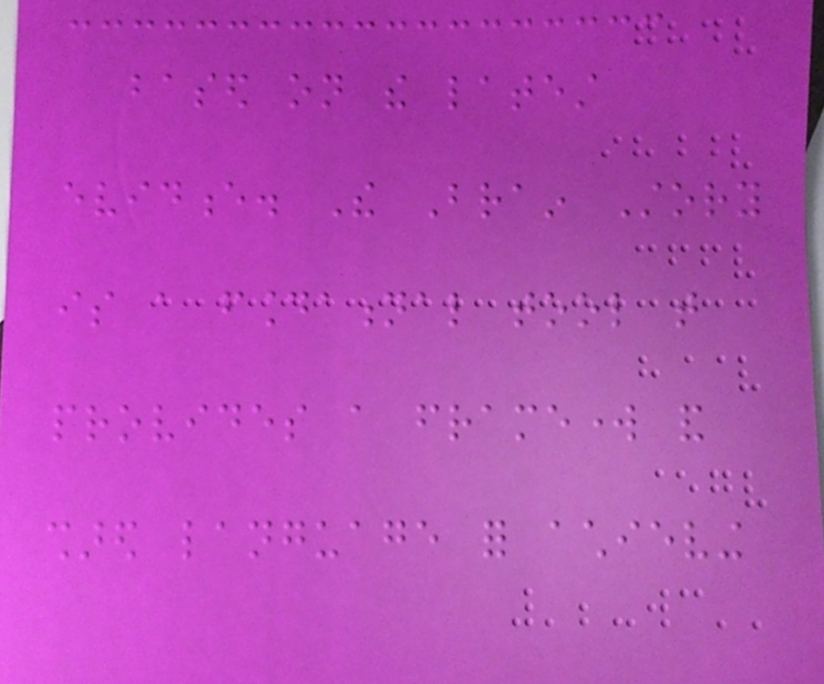based on the latest
evidence. The Brain Story
is a foundational tool that
provides a framework and
shared language for achieving
